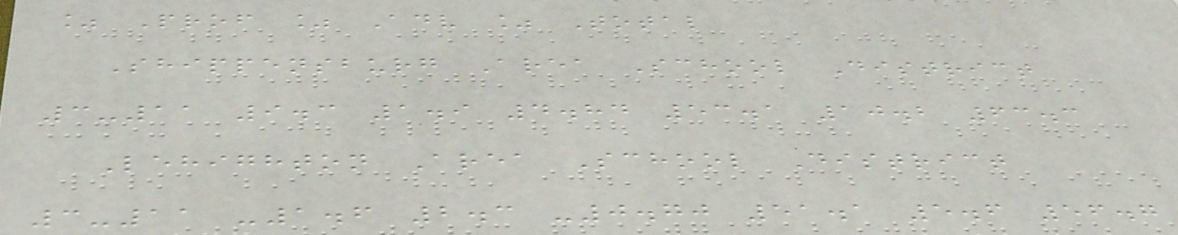% Prof % Adv % Total
Shippensburg Area School District
3-11 9.3 1.9 4.84 53.1 10.2 63.3
Lehighton Area School District
3-11 -1.6 2.3 -0.70 51.1 5.6 56.7
